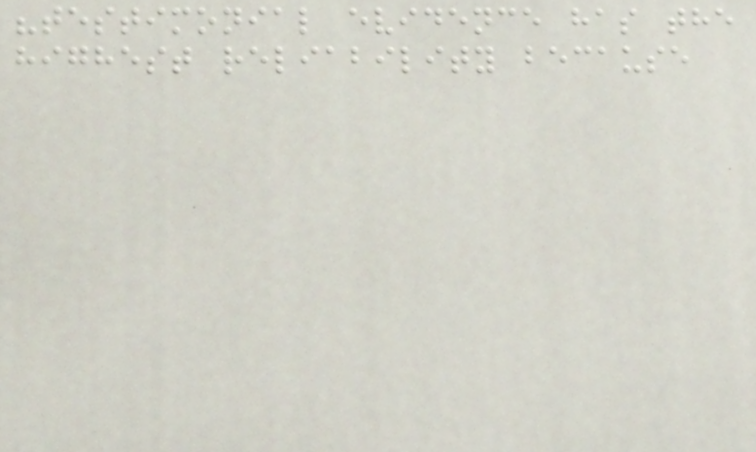"testimonial evidence has the
highest reliability because
